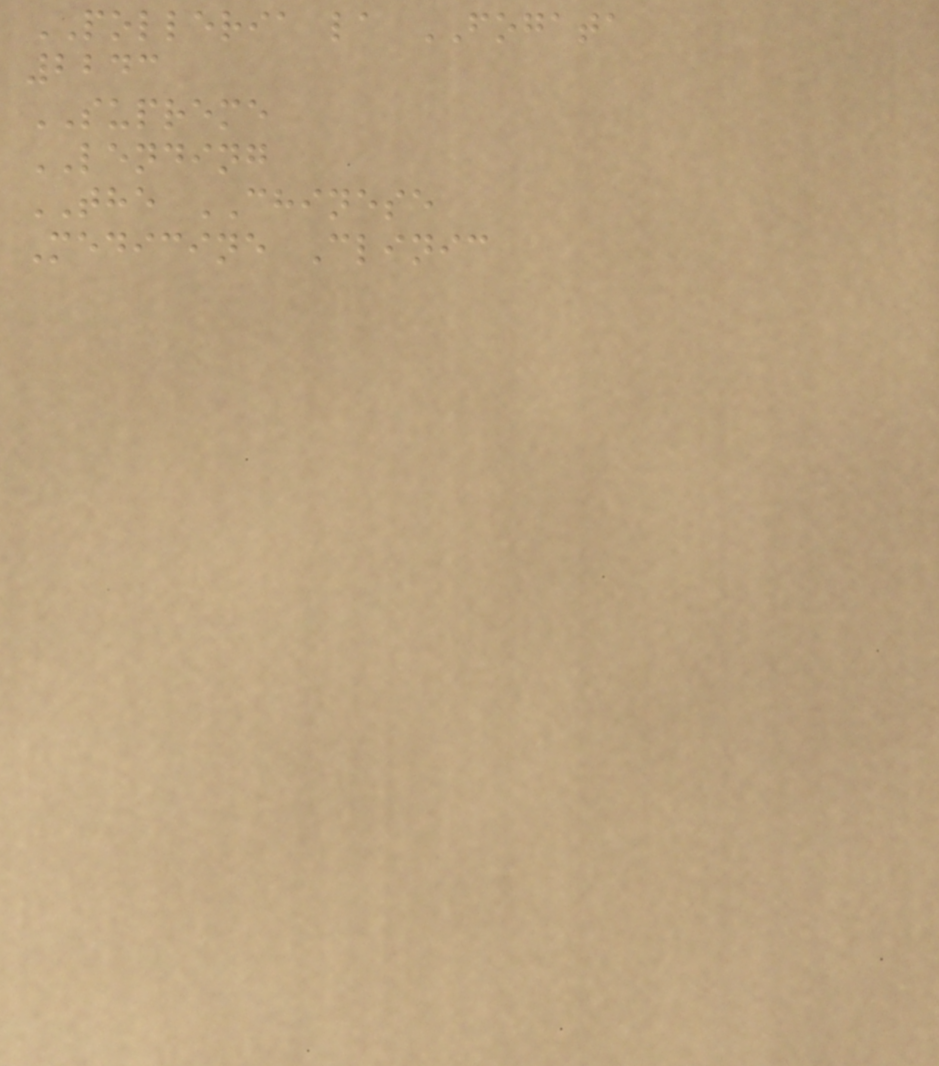POLLERIA la FOGATA
2243
SUPREME
LENDING
THE CHINESE
Medicine Clinic
